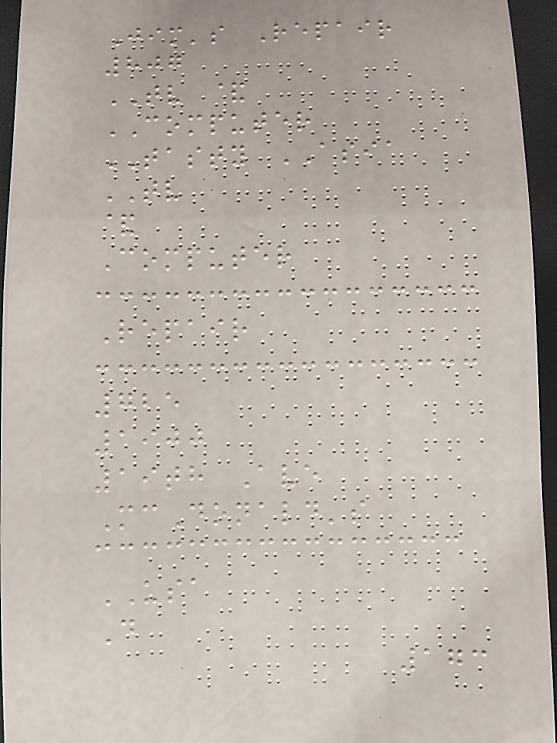Jim's Repair
807
TV &
COMPUTER
TASTY ASIA
TV
&
Computer
Repair
725
1900
19th Ave
McDonald's
USA
D
173
